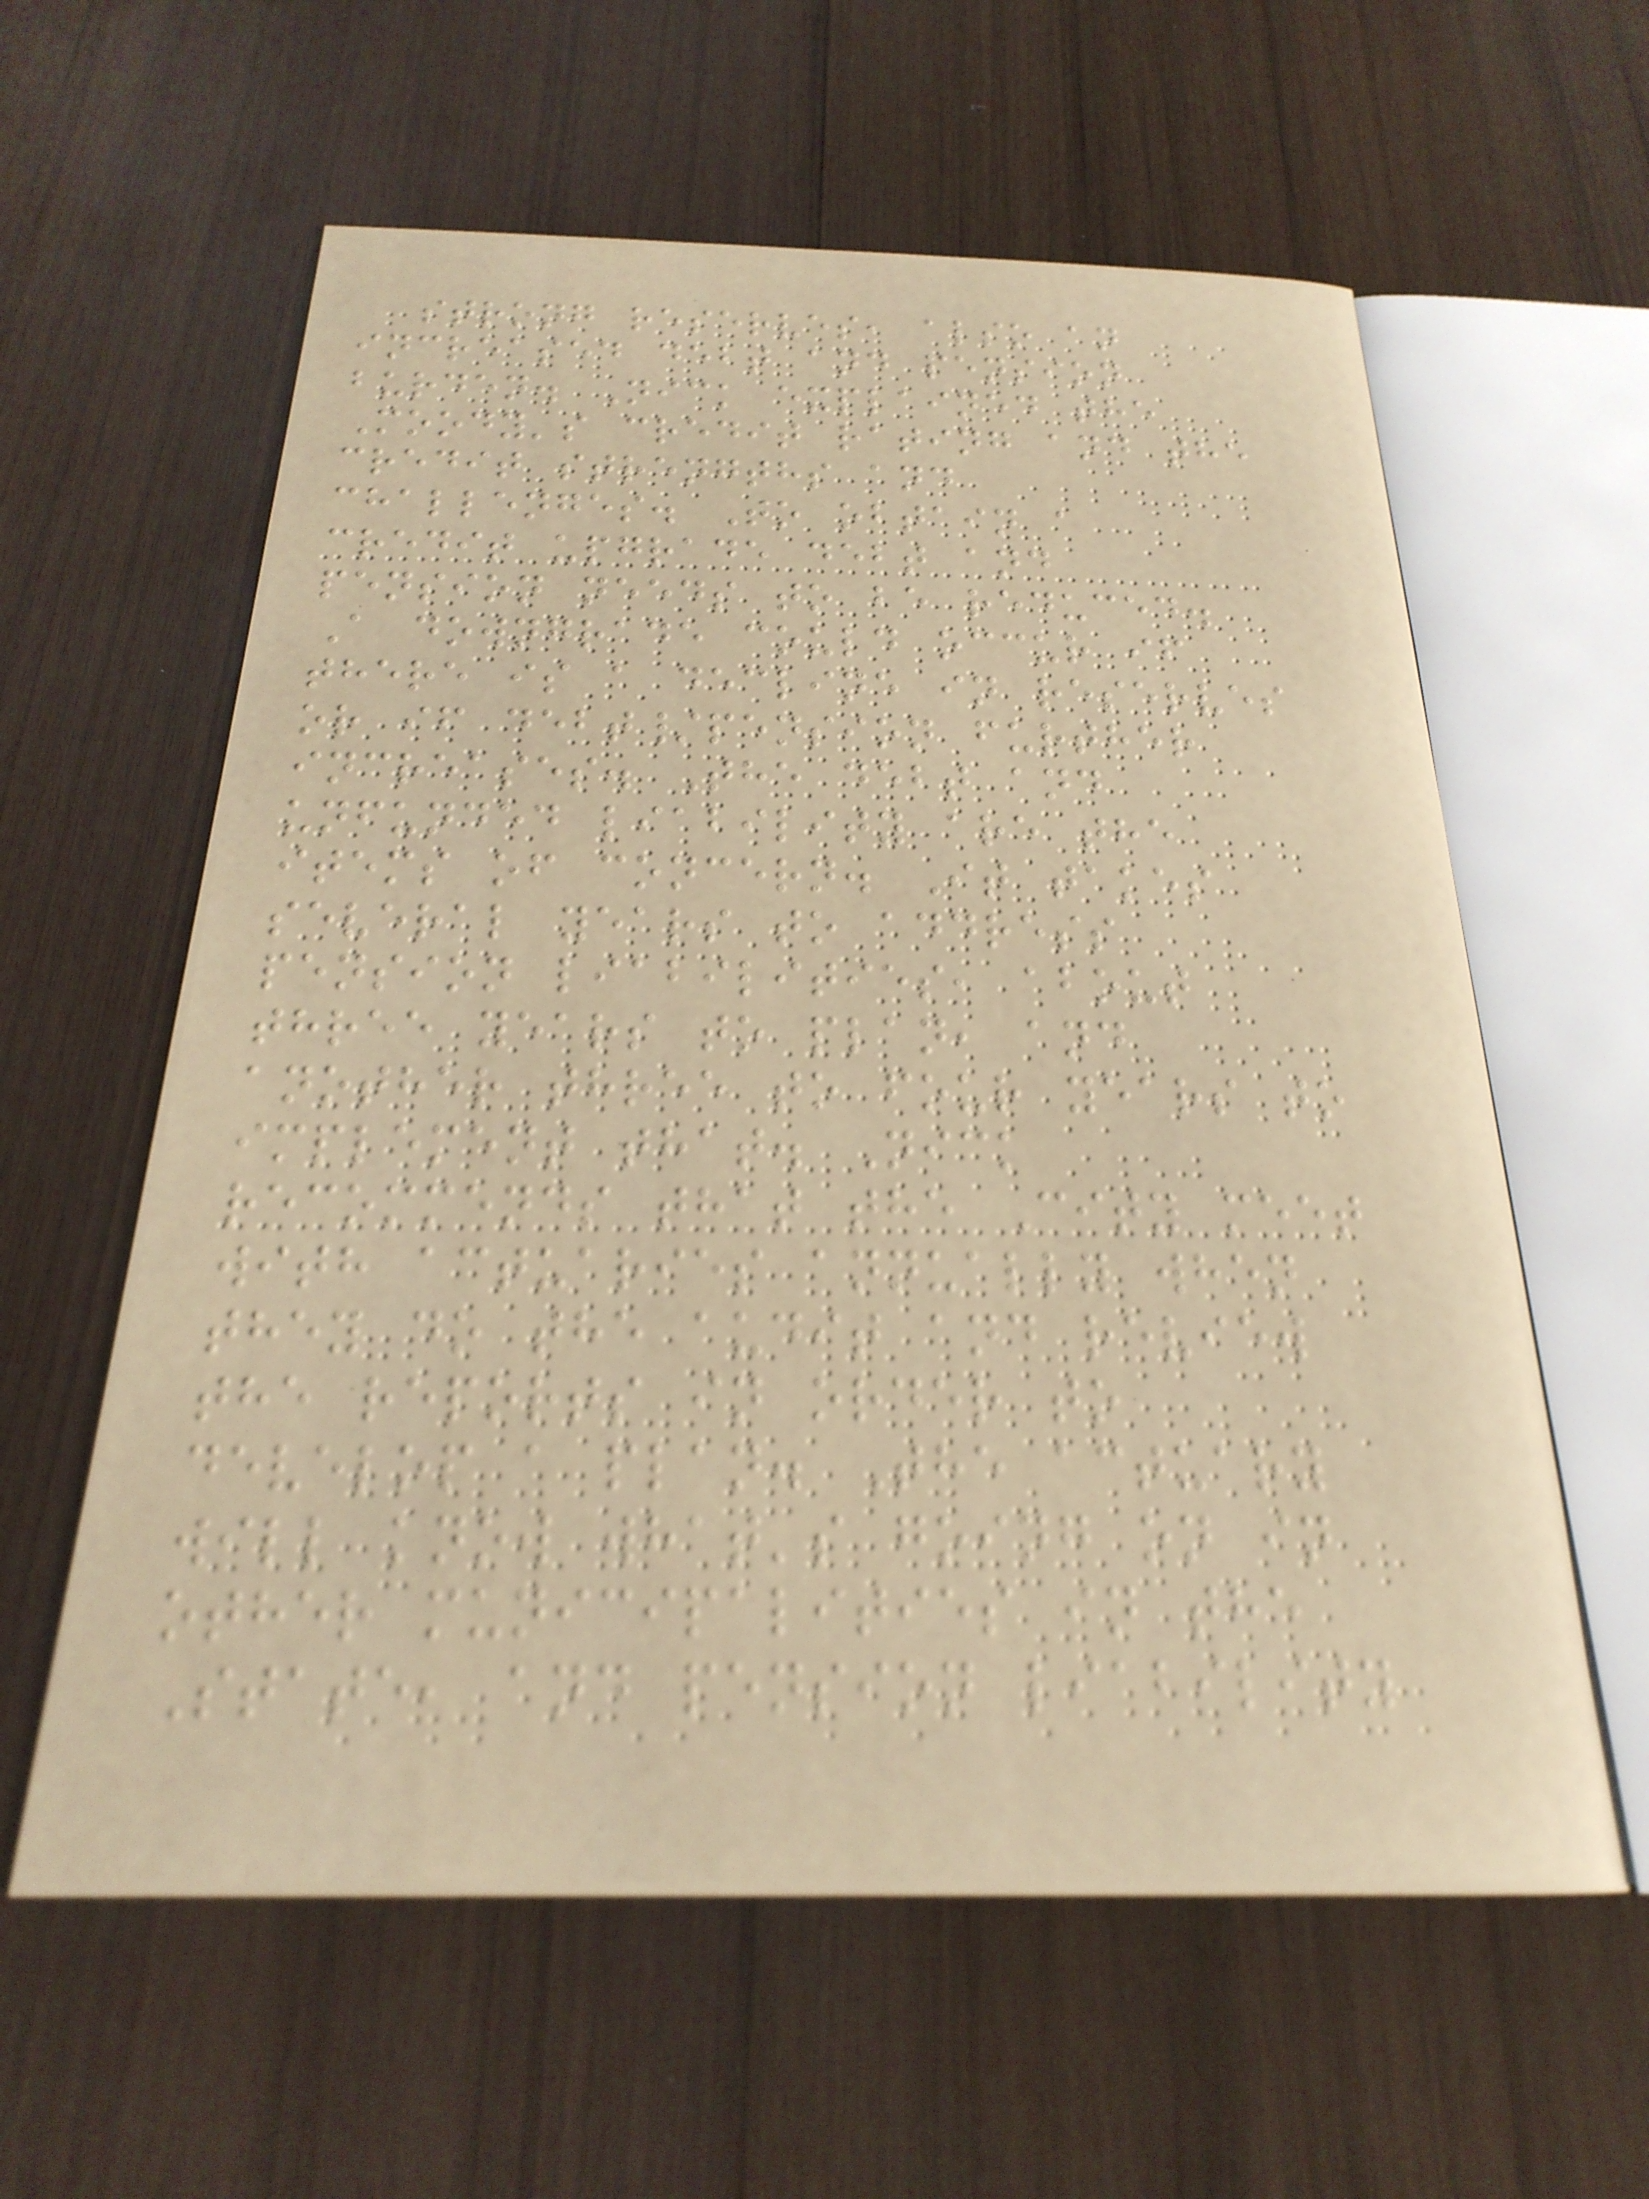strong reserves, also an
increased debt and pension
burden. Nick explained the
Moody's credit rating and the
credit strengths and
challenges. To obtain a
credit upgrade debt and
pension needs to be reduced.
A downgrade could occur if
there is a decline in reserves
or if debt/pension further
increases. The debt and
unfunded liability are the
items of concern. It takes
several years to address
pension liabilities, about
three years to plan, and
another three to four years to
implement that. Nick
recommends that the City meet
with actuaries annually when
they do the audit and review
the reports in order to
develop a plan. The actuary
will know what's going on in
other municipalities in the
State, and pension liability
